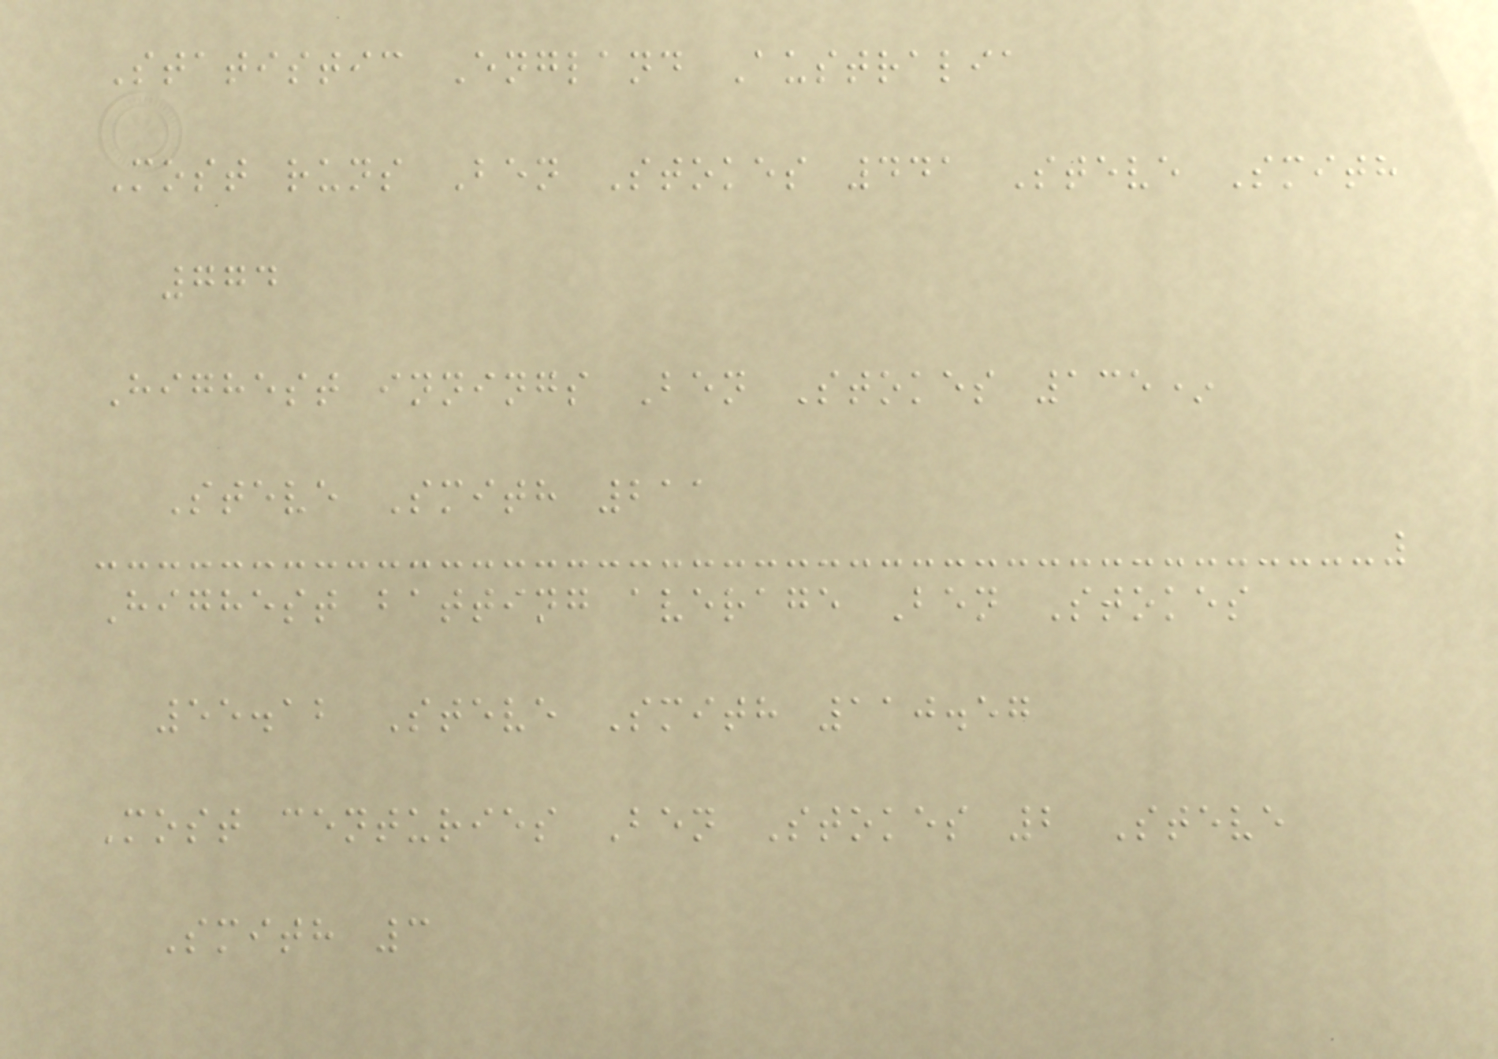Statistic England Australia
Most runs Ben Stokes 441 Steve Smith
774
Highest innings Ben Stokes 135*
Steve Smith 211
Highest batting average Ben Stokes
55.12 Steve Smith 110.57
Most centuries Ben Stokes 2 Steve
Smith 3
